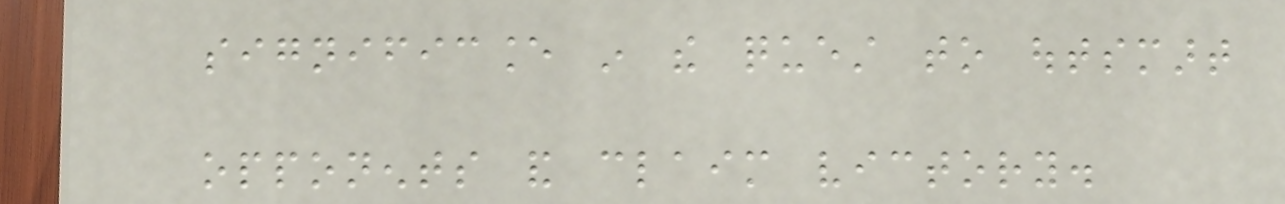significance in the quest to outsmart
opponents and claim victory.
